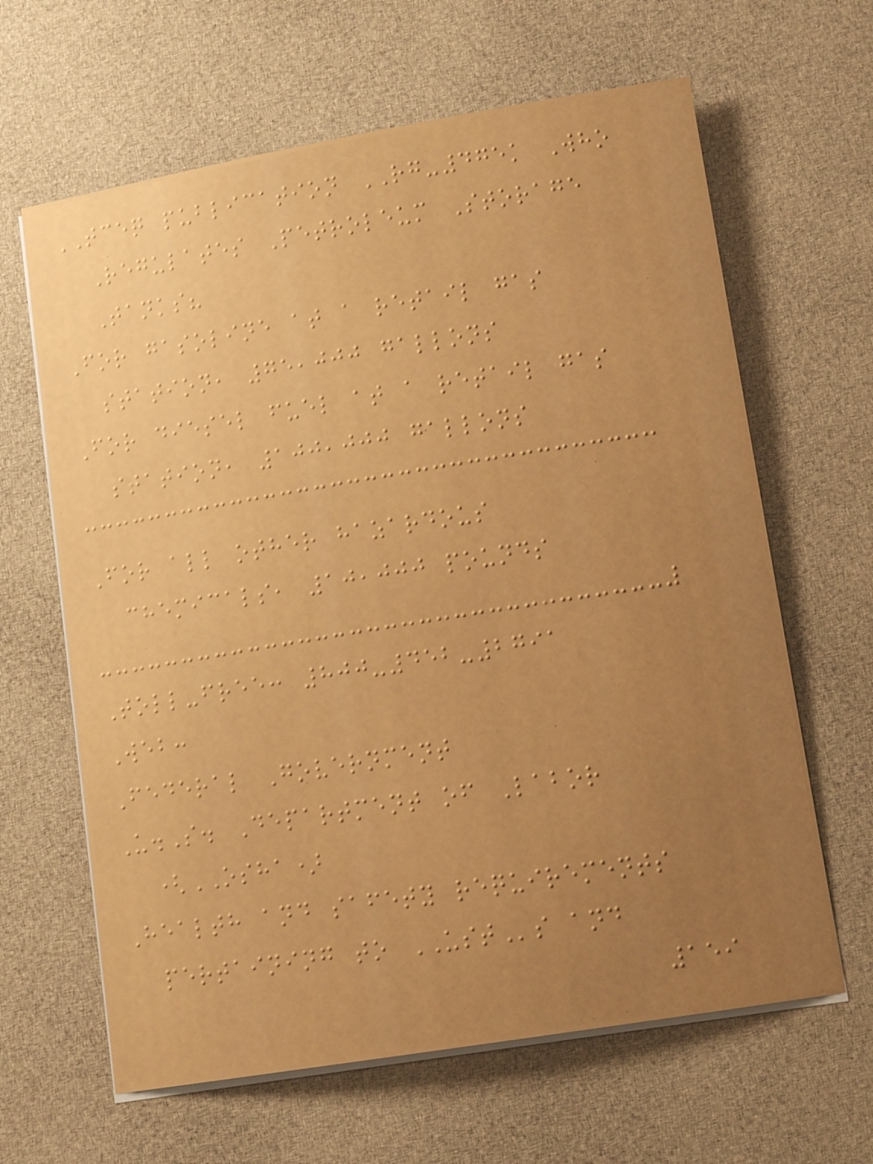TCEQ publication RG-475k Who
Regulates Petroleum Storage
Tanks?
For gasoline at a retail gas
station, 75,000 gallons
For diesel fuel at a retail gas
station, 100,000 gallons
For all other hazardous
chemicals, 10,000 pounds
Toll-free: 800-452-2791
Web:
Federal Government
U.S. Department of Labor
(OSHA)
Health and safety requirements
pertaining to USTs and
159
